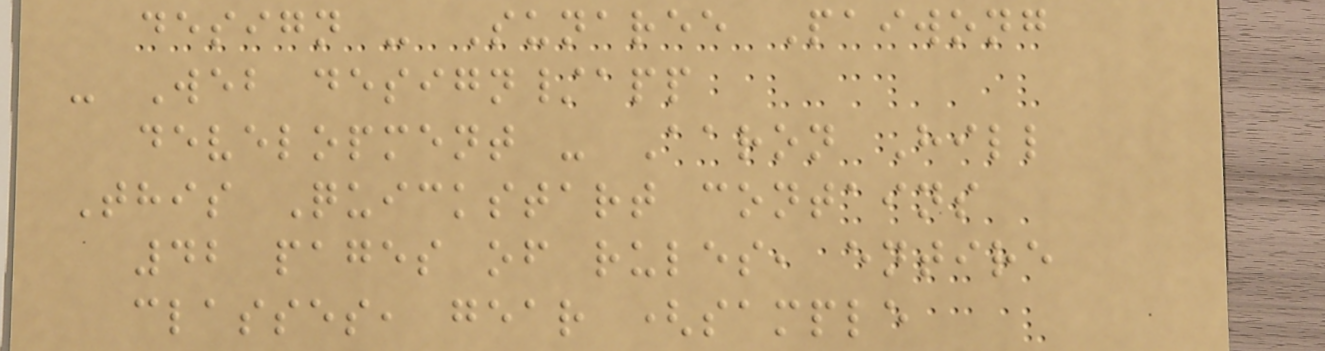design - Sunaree Paiwong
- Web design/app
development - Aaron Hill
This Quickstart contains
42 pages of rules, entire
classes, gear (sample
